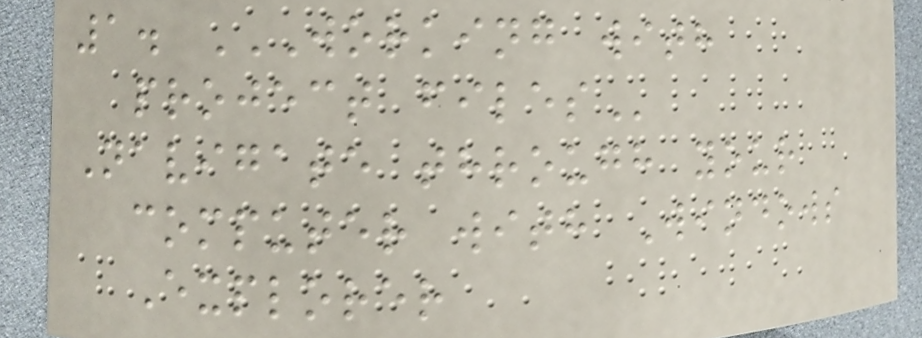1. WORKING WITH
PROJECT FILES
Navigate through your
computer with Windows
Explorer
